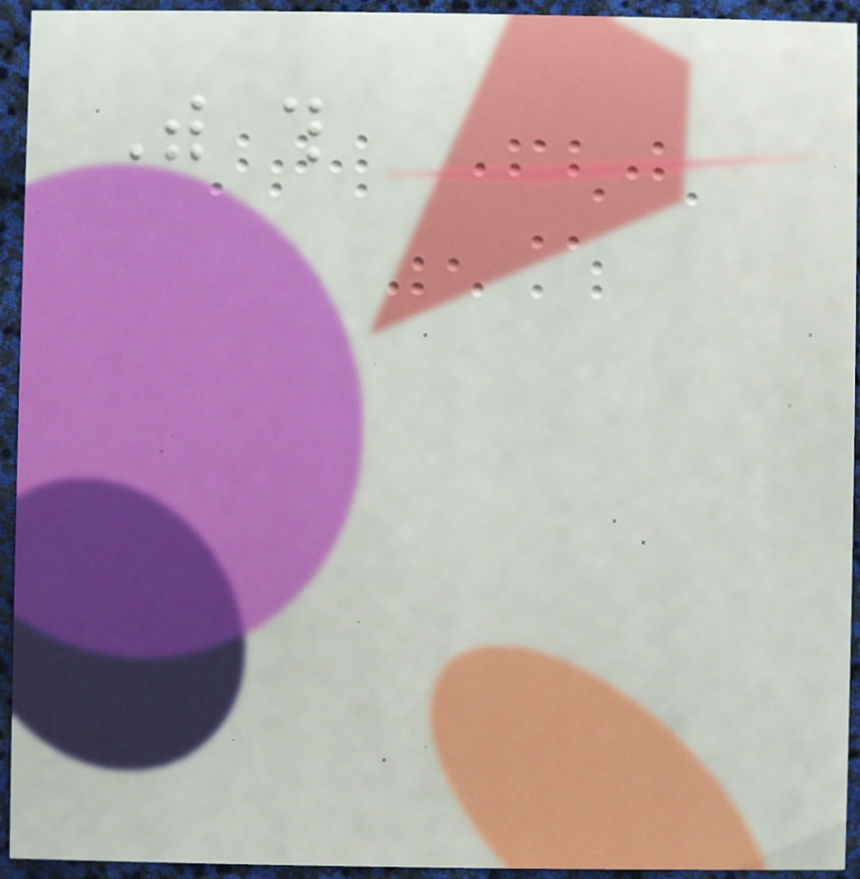With this
